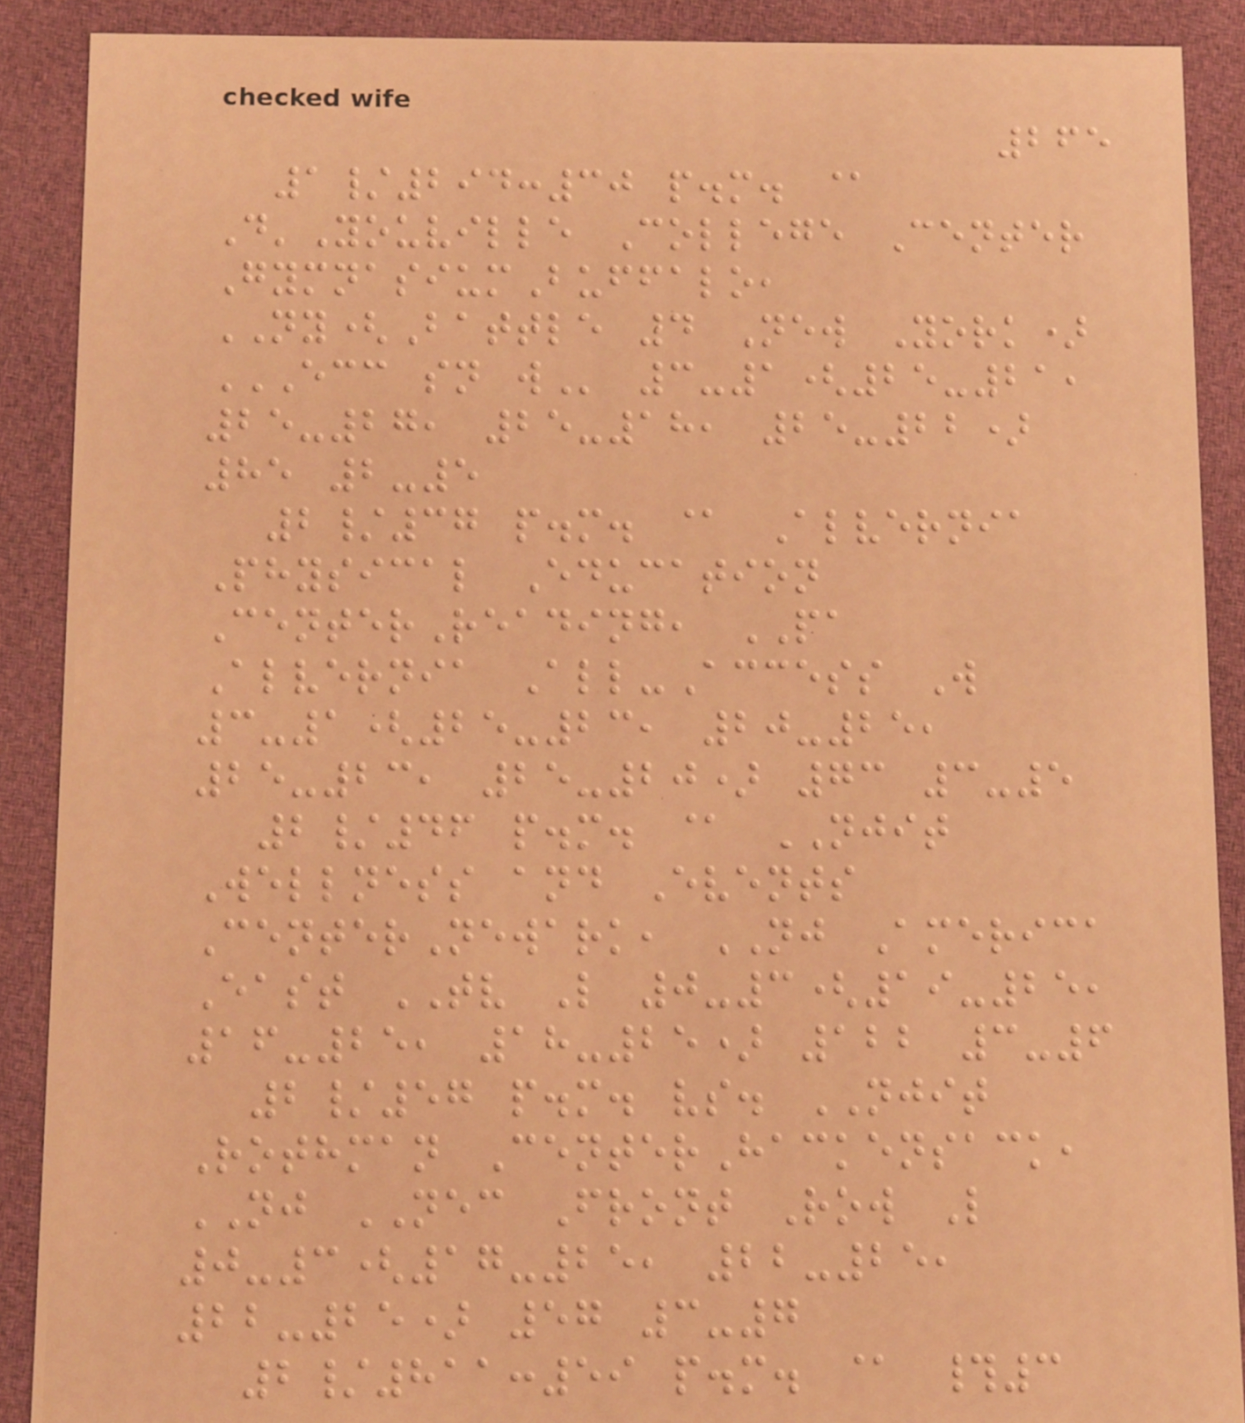265
1/294:30 p.m. @
D'Youville College Center
GymnasiumBuffalo,
NY(Battle 4 New York)
ECC SN W 3-1(25-21,
25-27, 25-18, 25-22)
85 2-5
2/37 p.m. @ Alvernia
Physical Education
CenterReading, PA
Alvernia All-Access W
3-1(25-23, 20-25,
25-23, 25-20) 73 3-5
2/46 p.m. @ NJIT
Wellness and Events
CenterNewark, NJ America
East TV L 0-3(19-25,
16-25, 18-25) 122 3-6
2/57 p.m. vs. NJIT
Rothman CenterHackensack,
NJ NEC Front Row L
0-3(17-25, 22-25,
22-25) 57 3-7
2/811:59 p.m. @ #3
